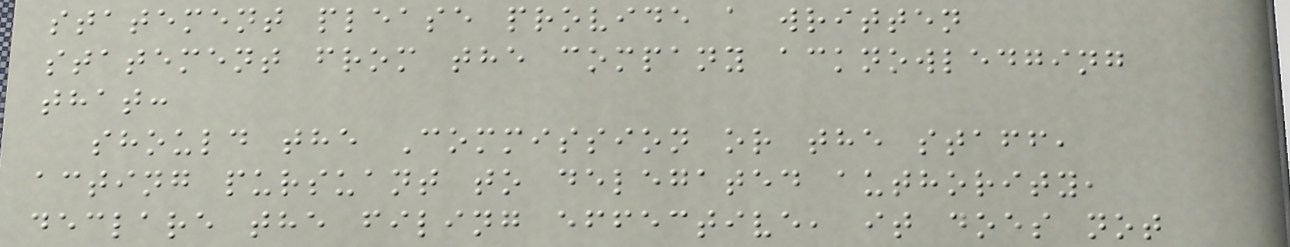statement please provide a written
statement from the company acknowledging
that:
should the Commission or the staff,
acting pursuant to delegated authority,
declare the filing effective, it does not
